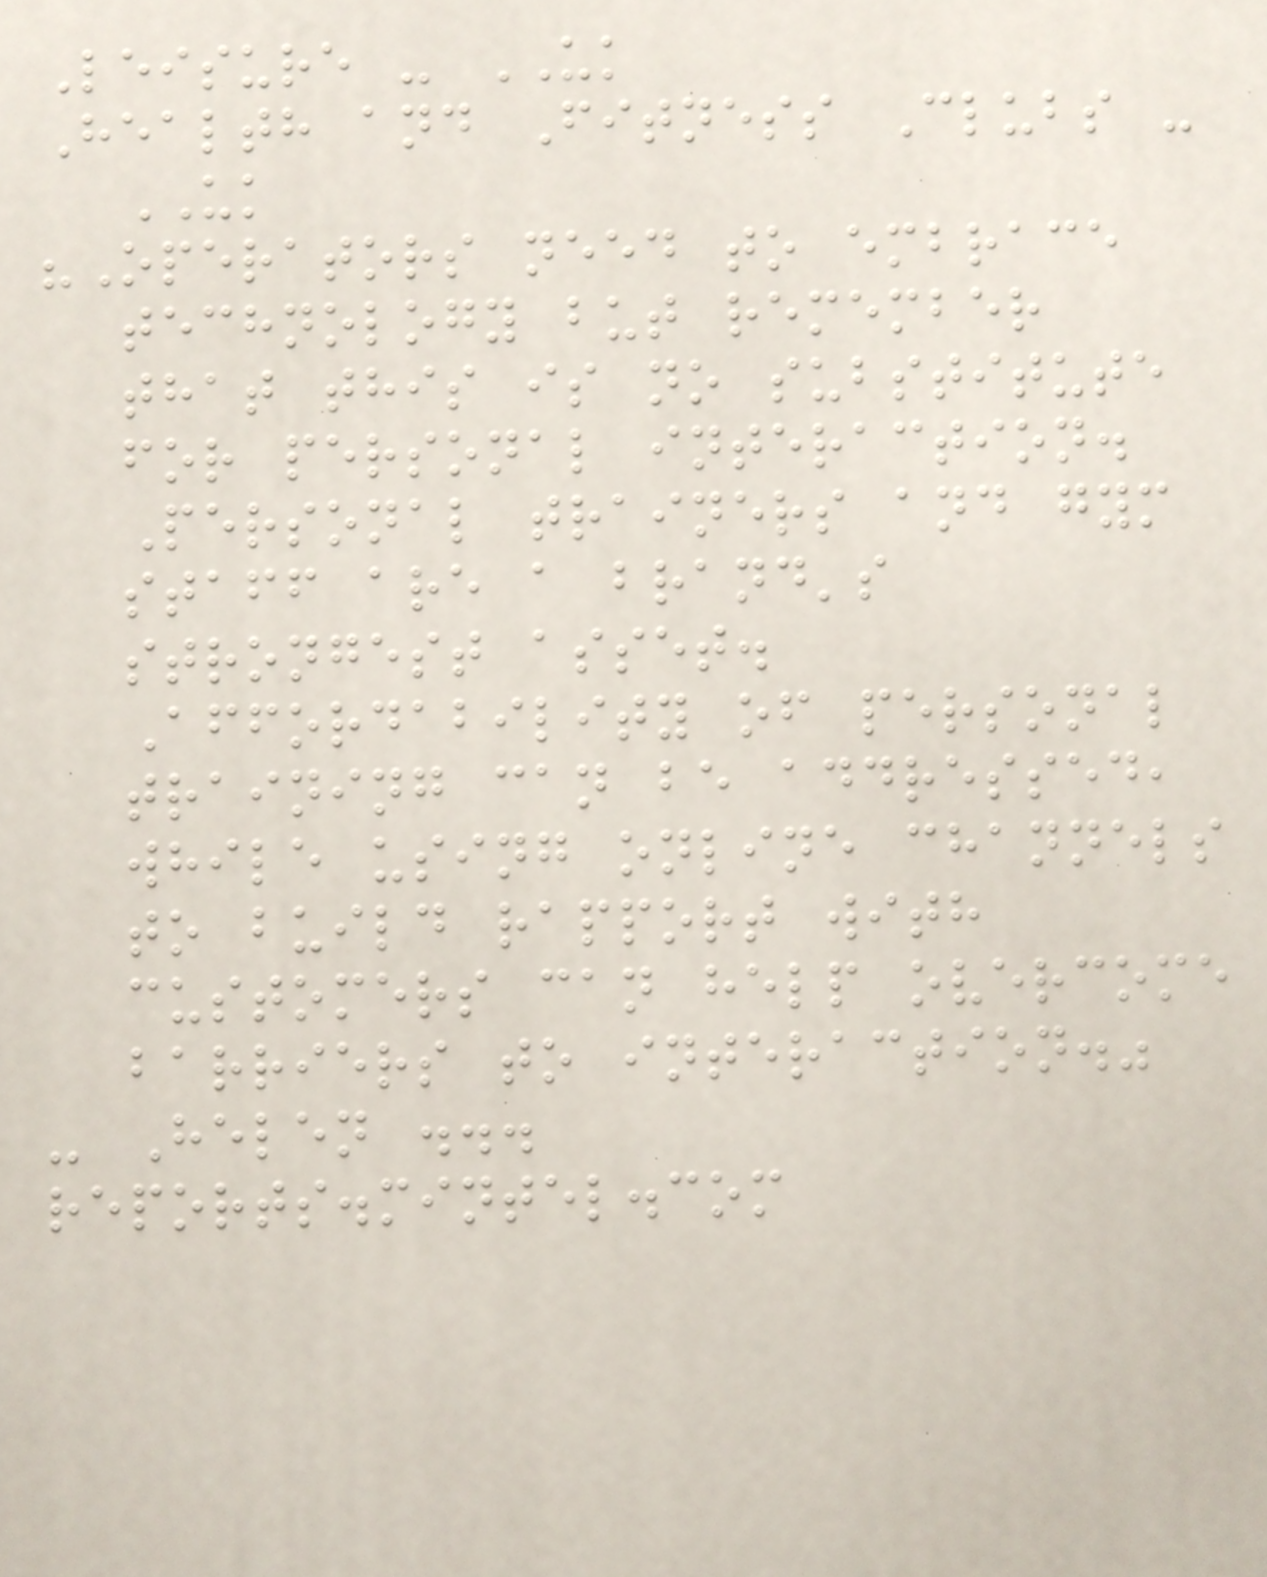Leisure - UK
Health and Fitness Clubs -
UK
"Operators need to embrace
technology but remember
that this is no substitute
for personal interaction.
Personal trainers and gym
staff are a brand's
strongest asset.
Affordability of personal
training can be addressed,
while using online channels
to build rapport with
customers can help overcome
barriers to interaction."
- Helen ...
reports.mintel.com
